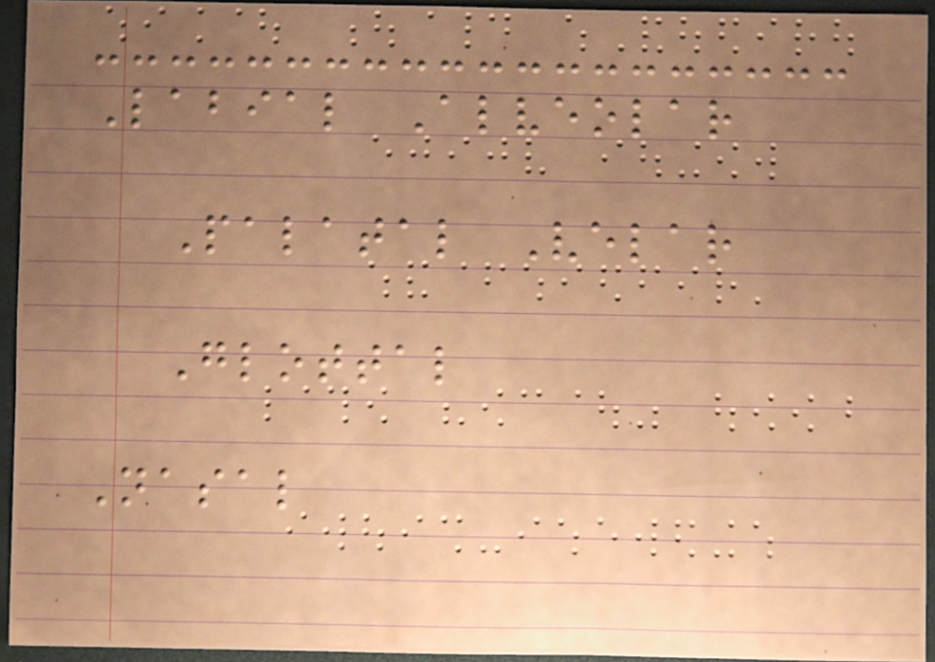Labial Alveolar
Palatal Velar
Glottal
Nasal
